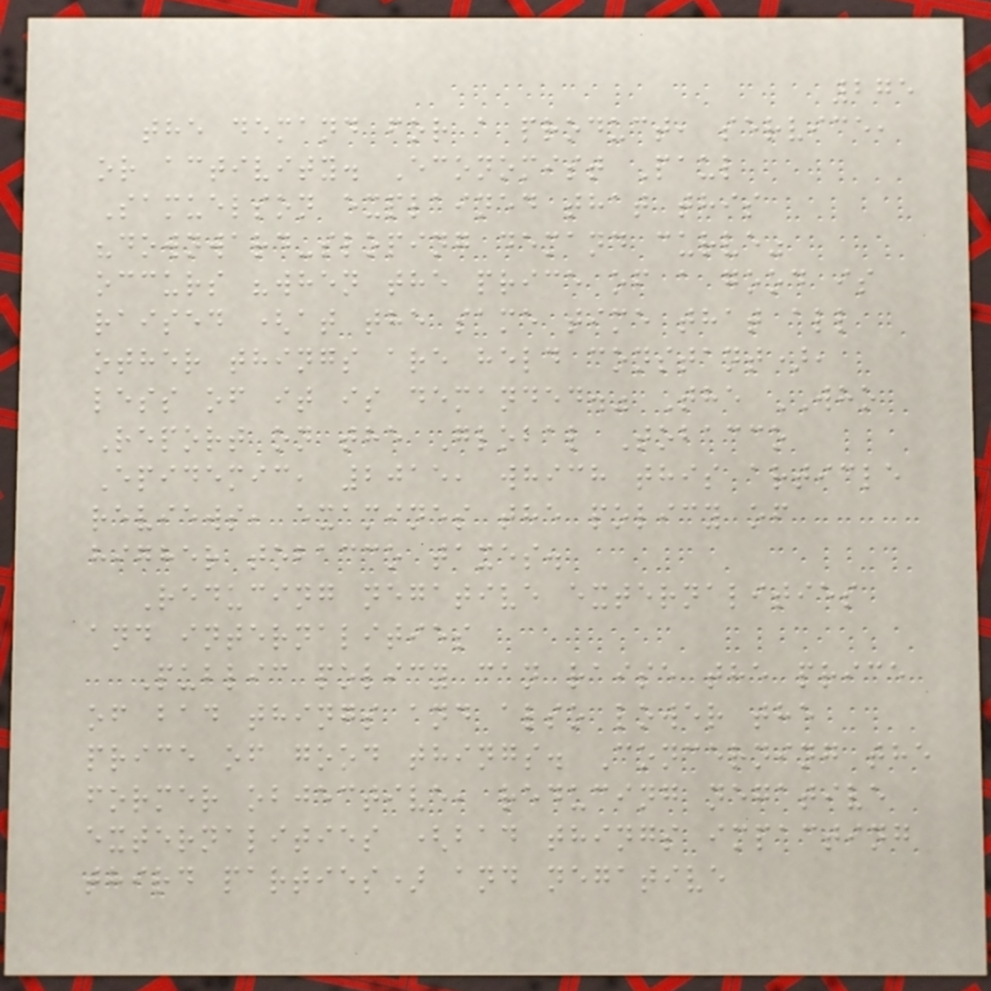275
the demand for a product, service,
or activity. Economist Paul
Samuelson explained that this
"downward-sloping demand curve"
occurs "when the price of a good is
raised (at the same time that all
other things are held constant),
less of it is demanded." The WHO
Report on the Global Tobacco
Epidemic, 2015, which this article
reviews, examines the policy of
higher tobacco taxes.
Reducing negative externalities
and internalities
Public policy can raise the price
of bad things and also lower the
price of good things. Concerning the
former objective, reducing negative
externalities (bad things impacting
third parties) and negative
